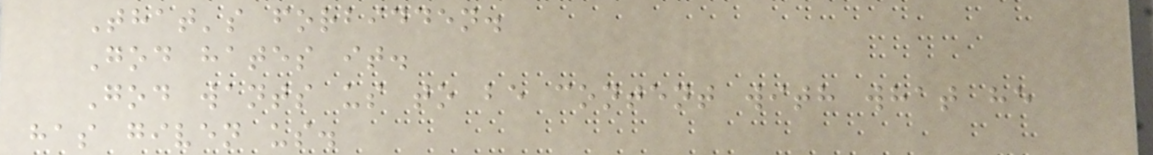That's forbidden.
God hates it.
God wants us to be content with what he
has given us.
